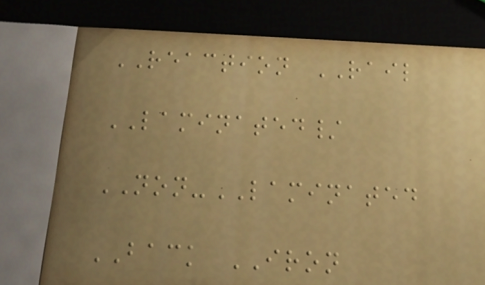REACTION RAIL
LAMINATED/
NON-LAMINATED
BACK IRON
